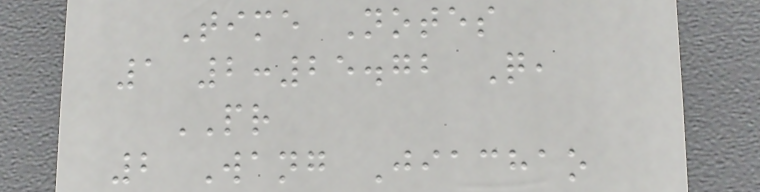Time Notes
1 2:25.72 Q,
PR
2 Wang Jiachao
